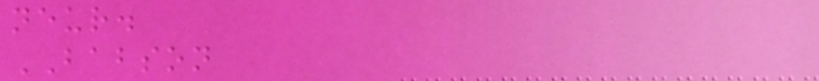neur.
BABSON
